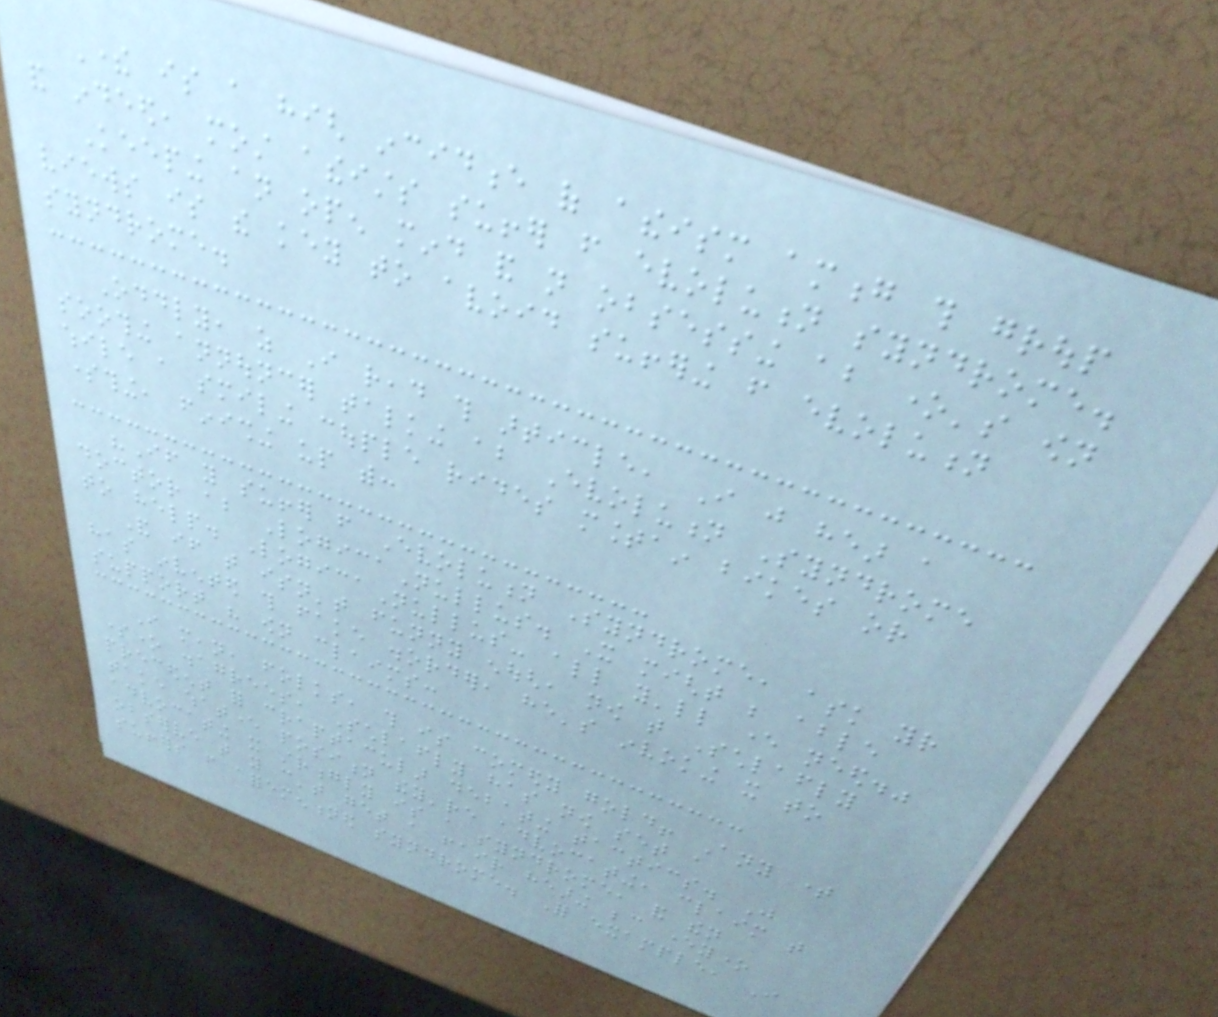There is a high incidence of atheism among this group
and indeed, most atheists suffer from evolution syndrome.
Keeping an open mind and not obsessing about one's own
views is the key to avoid suffering from evolution
syndrome.
Oddly, as I read this article, I just hear a
soothing announcer talking about Evolution Syndrome
while a smiling couple rides mountain bikes or
something, finishing up with:
"If you suffer from Evolution Syndrome, ask your
doctor about LogicaNullus. It might be able
to help. LogicaNullus- all you'll ever need."
And if that isn't funny enough, now that Schlafly
has invented this fake disorder, he's invoking it to
support his own claims:
I mean, folks, this is comedy gold! Any time
someone disagrees, Schlafly has now set a
precedent for craptacular debating tactics. Just
take whatever position they're advocating, claim that
advocating it strongly is a syndrome, and then
observe that you can't get a fair hearing because everyone
suffers from aforementioned syndrome. For example, I
